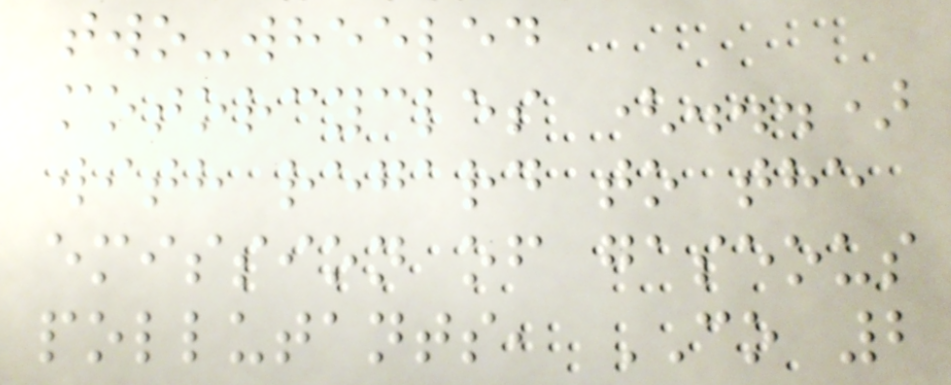two-wheeled
motorcycles (...)
with regard to the
emission of gaseous
pollutants, CO 2
